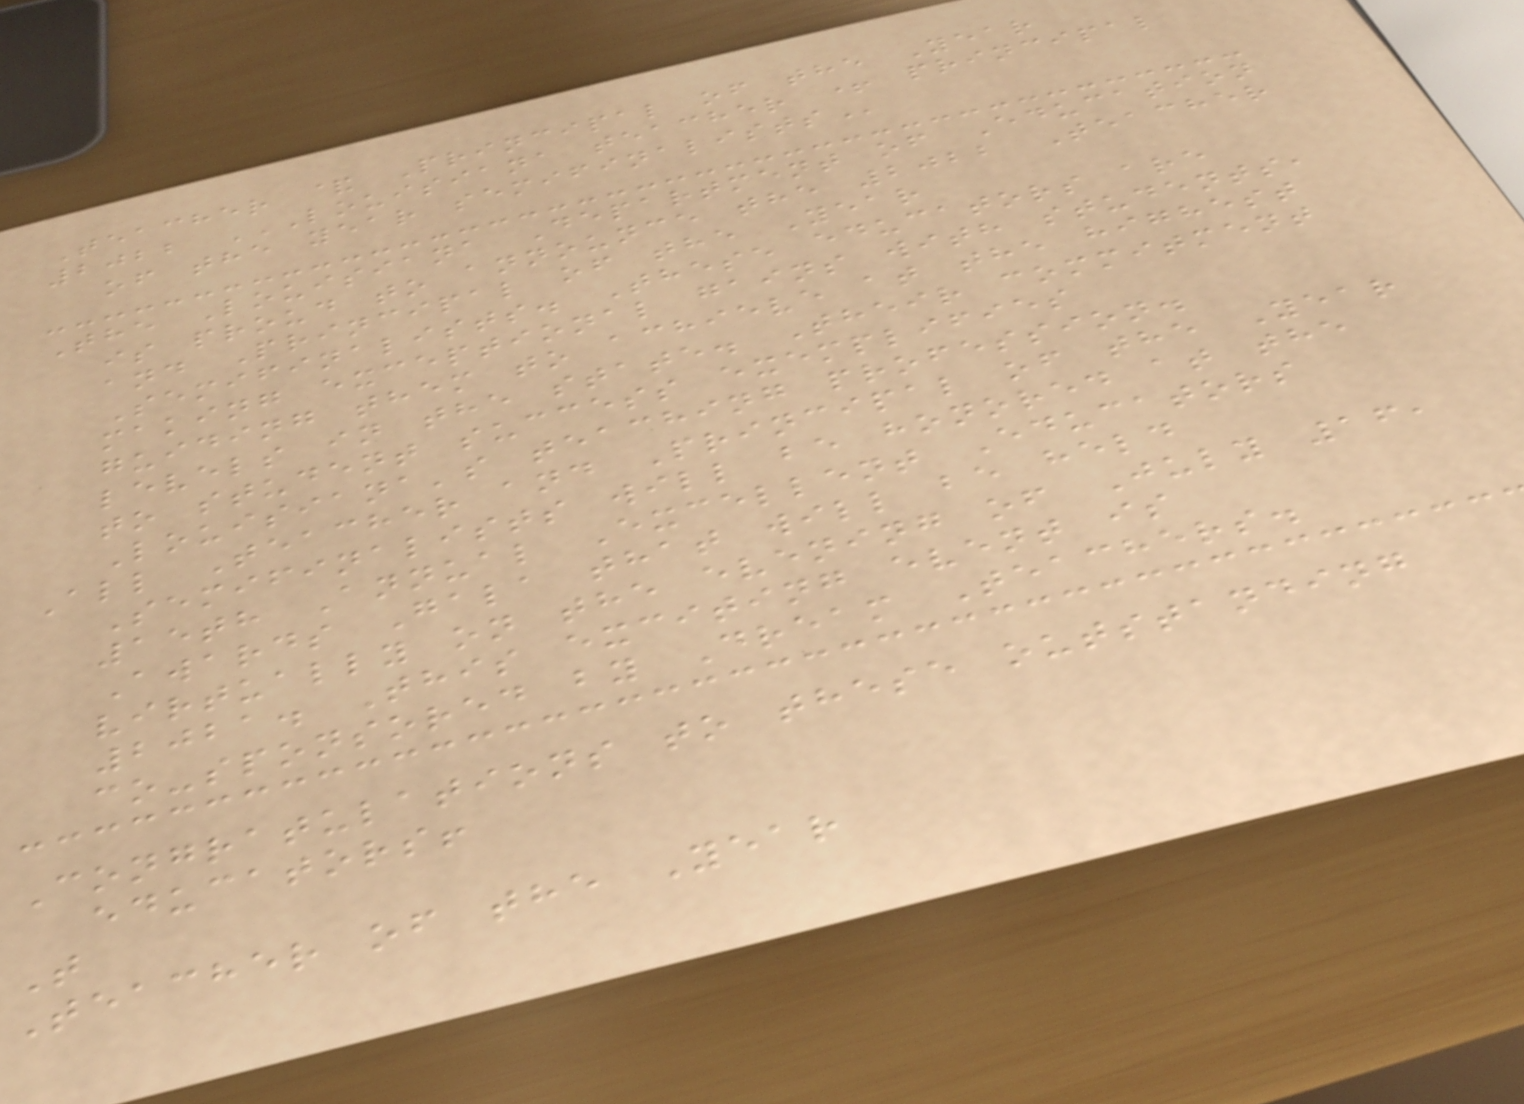Teacher & Principal of the Year
2022 LOUISIANA TEACHER + PRINCIPAL
OF THE YEAR SEMIFINALISTS
The Louisiana Department of Education
is proud to announce the 2022 Teacher
and Principal of the Year
Semifinalists. These educators are
making exceptional gains with students,
guiding them to achieve at the highest
levels in the state. Their commitment
to student success exemplifies
Louisiana's teaching profession.
All Teacher and Principal of the Year
Semifinalists will be honored at the
15th Annual Excellent Educators
Awards Gala that will be held
virtually on the evening of July 16,
2021. This exciting event is
co-sponsored by Dream Teachers.
Congratulations to these outstanding
educators!
T
Teacher of the Year
